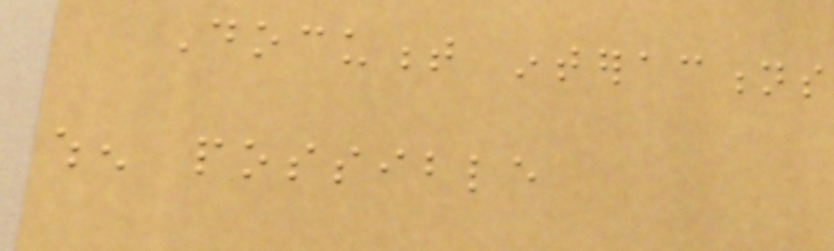Document interactions
when possible
